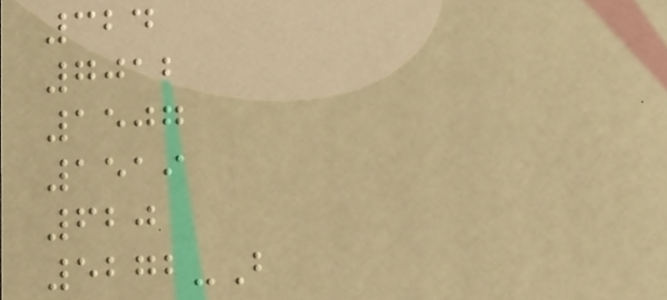324
7012
1507
1519
620
5272-B
